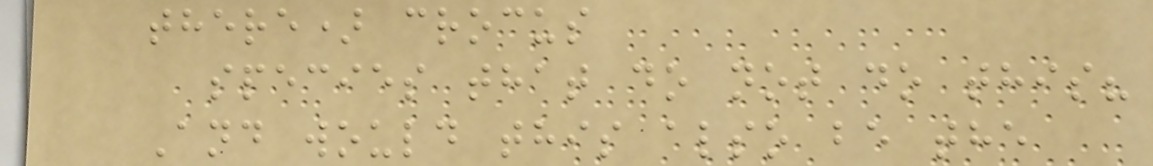there) crocus
species that do not do this?
And would this also be the
